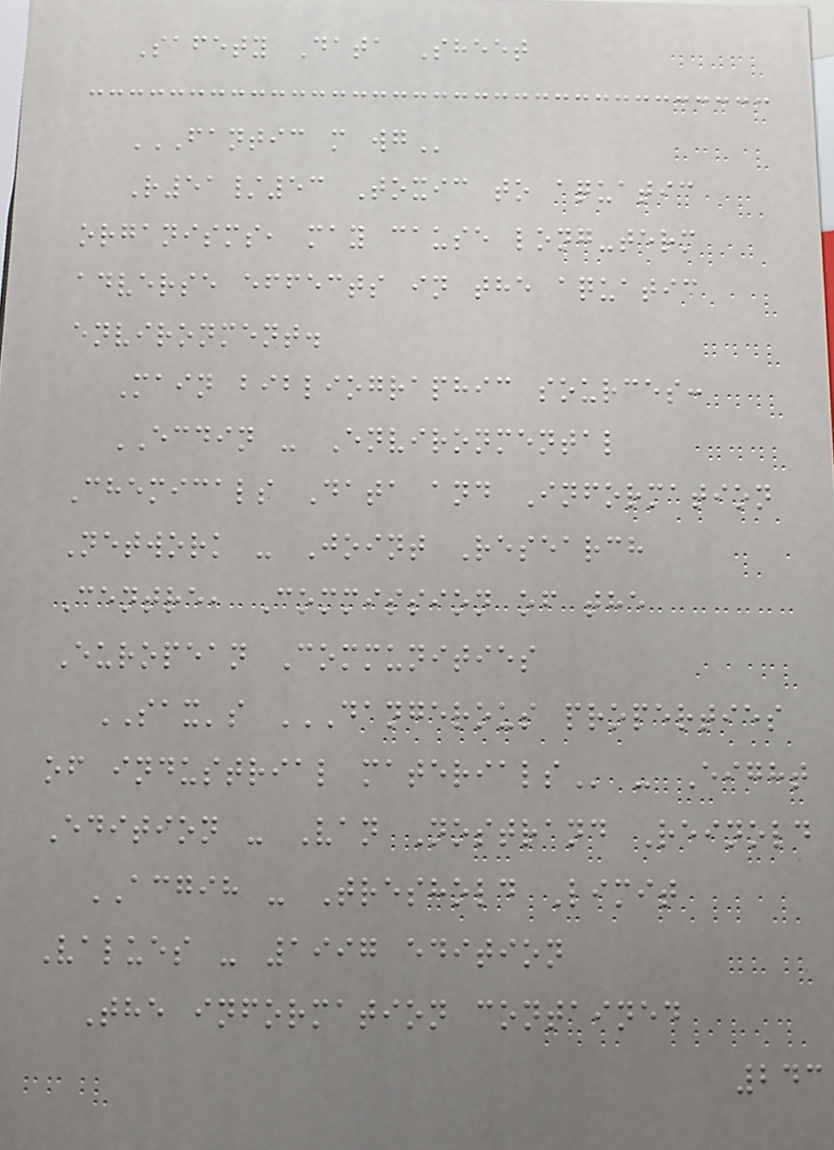Safety Data Sheet
FANTIC M WG
R51/53 Toxic to aquatic
organisms, may cause long-term
adverse effects in the aquatic
environment.
Main bibliographic sources:
ECDIN - Environmental
Chemicals Data and Information
Network - Joint Research
Centre, Commission of the
European Communities
SAX's DANGEROUS PROPERTIES
OF INDUSTRIAL MATERIALS - Eight
Edition - Van Nostrand Reinold
ACGIH - Treshold Limit
Values - 1997 edition
The information contained
243
